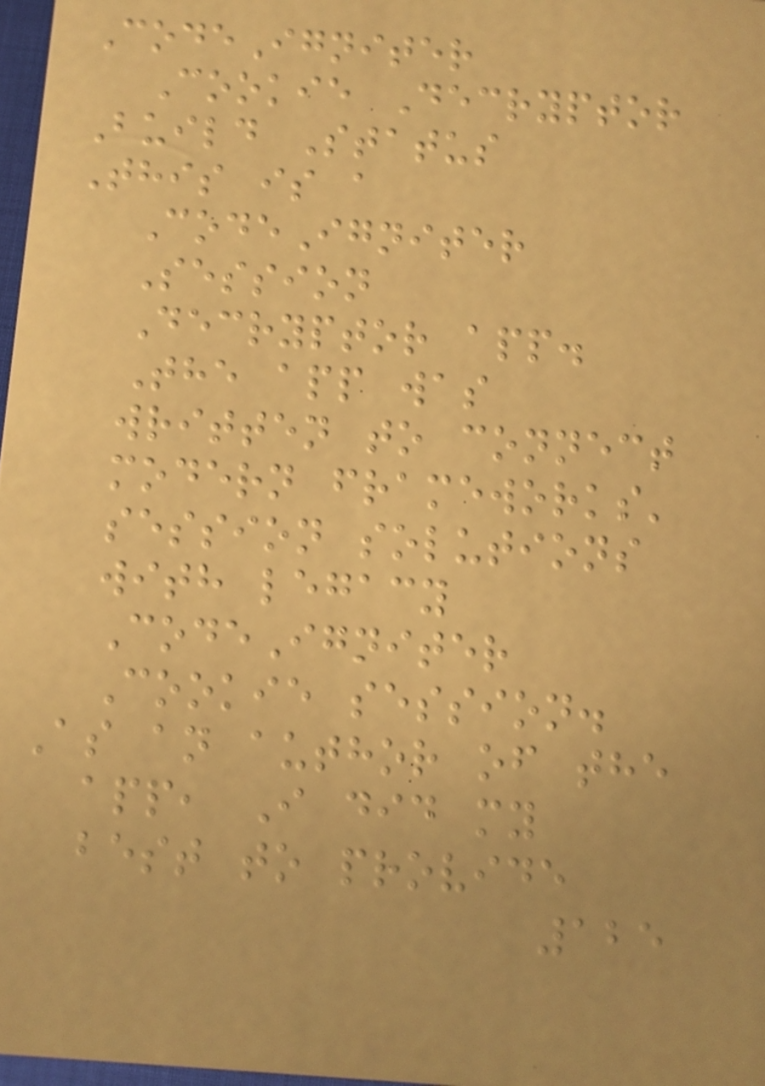CodeIgniter
Cookie Decryptor
Build Status
This is a
CodeIgniter
Session
Decryptor app.
The app was
written to connect
modern frameworks'
session solutions
with legacy
CodeIgniter
Cookie session.
As an author of the
app, I did my
best to provide
125
